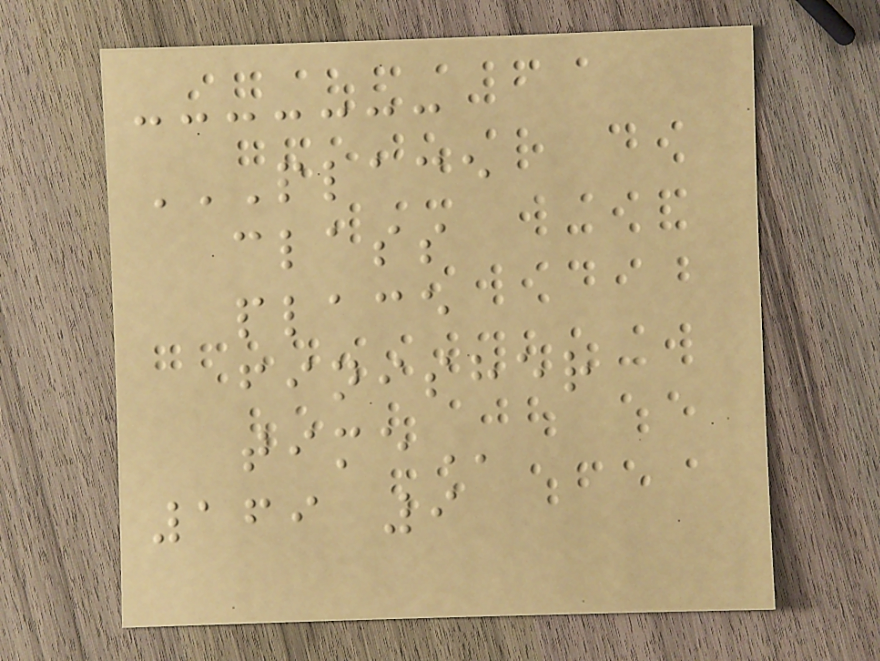PLACE
CLASS
PLACE
FINISHER
TIME
169 9
